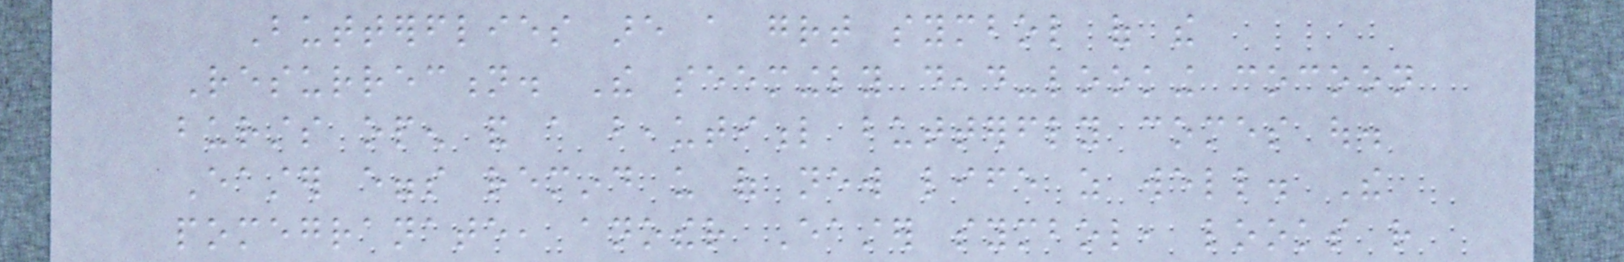Butterflies are a great symbol of the
Resurrection. The seemingly dead-looking cocoon
bursts open and a beautiful butterfly comes out.
Easter eggs remind us of new life as well. The
pomegranate, another Easter symbol, looks rather
